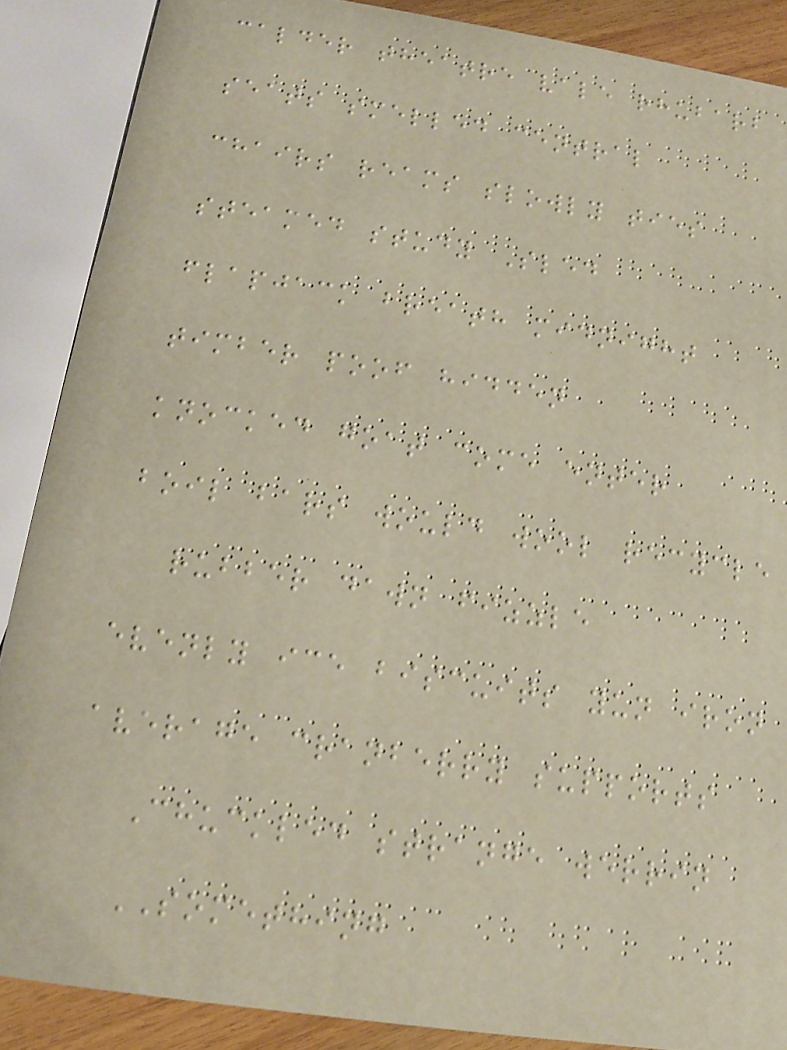calder theatre vale rhubarb
seats smelled central
chairs reams slowly ties
steamed study Sled
flapjack breath midnight
timber poof hidden
knocked goat come enter
boil bars would wool recycle
rubber dawn fizzle
evenly ice biscuits yun iron
average cranberry supports
Chuckled strange werrin
SOMETHING
